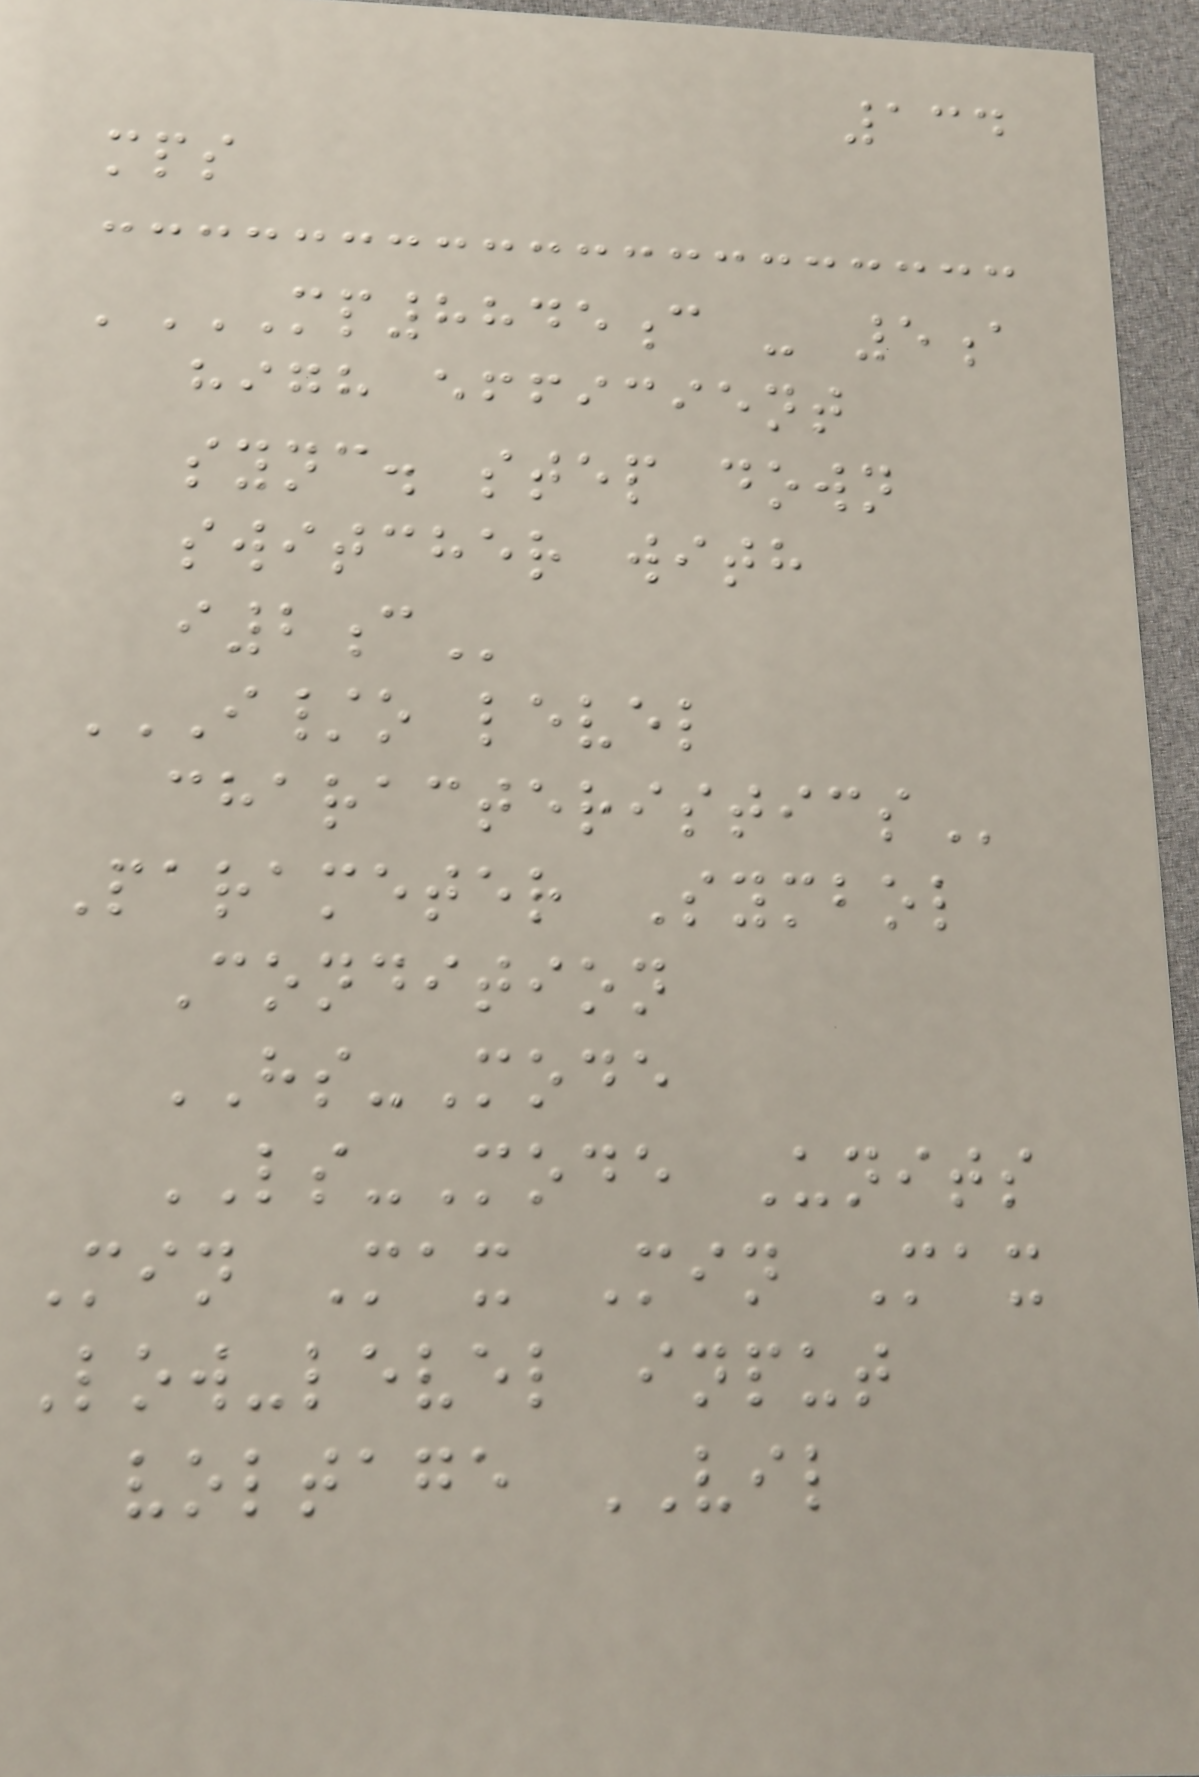134
mps
'MP8845C - 5A
HIGH EFFICIENT
SYNC. STEP DOWN
SWITCHER WITH
I2C
I/O LEVEL
CHARACTERISTICS
Parameter Symbol
Condition
HS-Mode
LS-Mode Units
Min Max Min Max
Low-level input
voltage VIL
